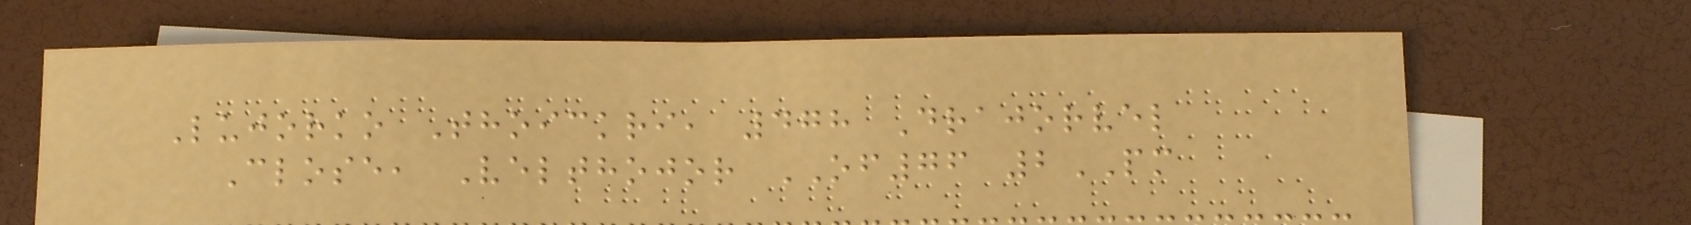Lujorko Thoickri, 478 Drajorvel
Close, Velthojor OF76 2PM
